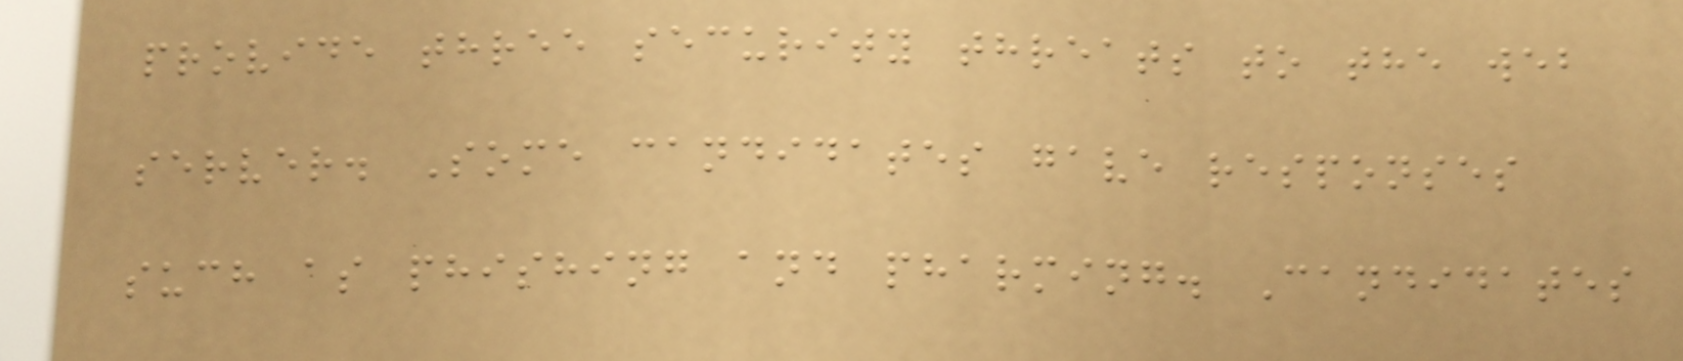provide three security threats to the web
server. Some candidates gave responses
such as phishing and pharming. Candidates
